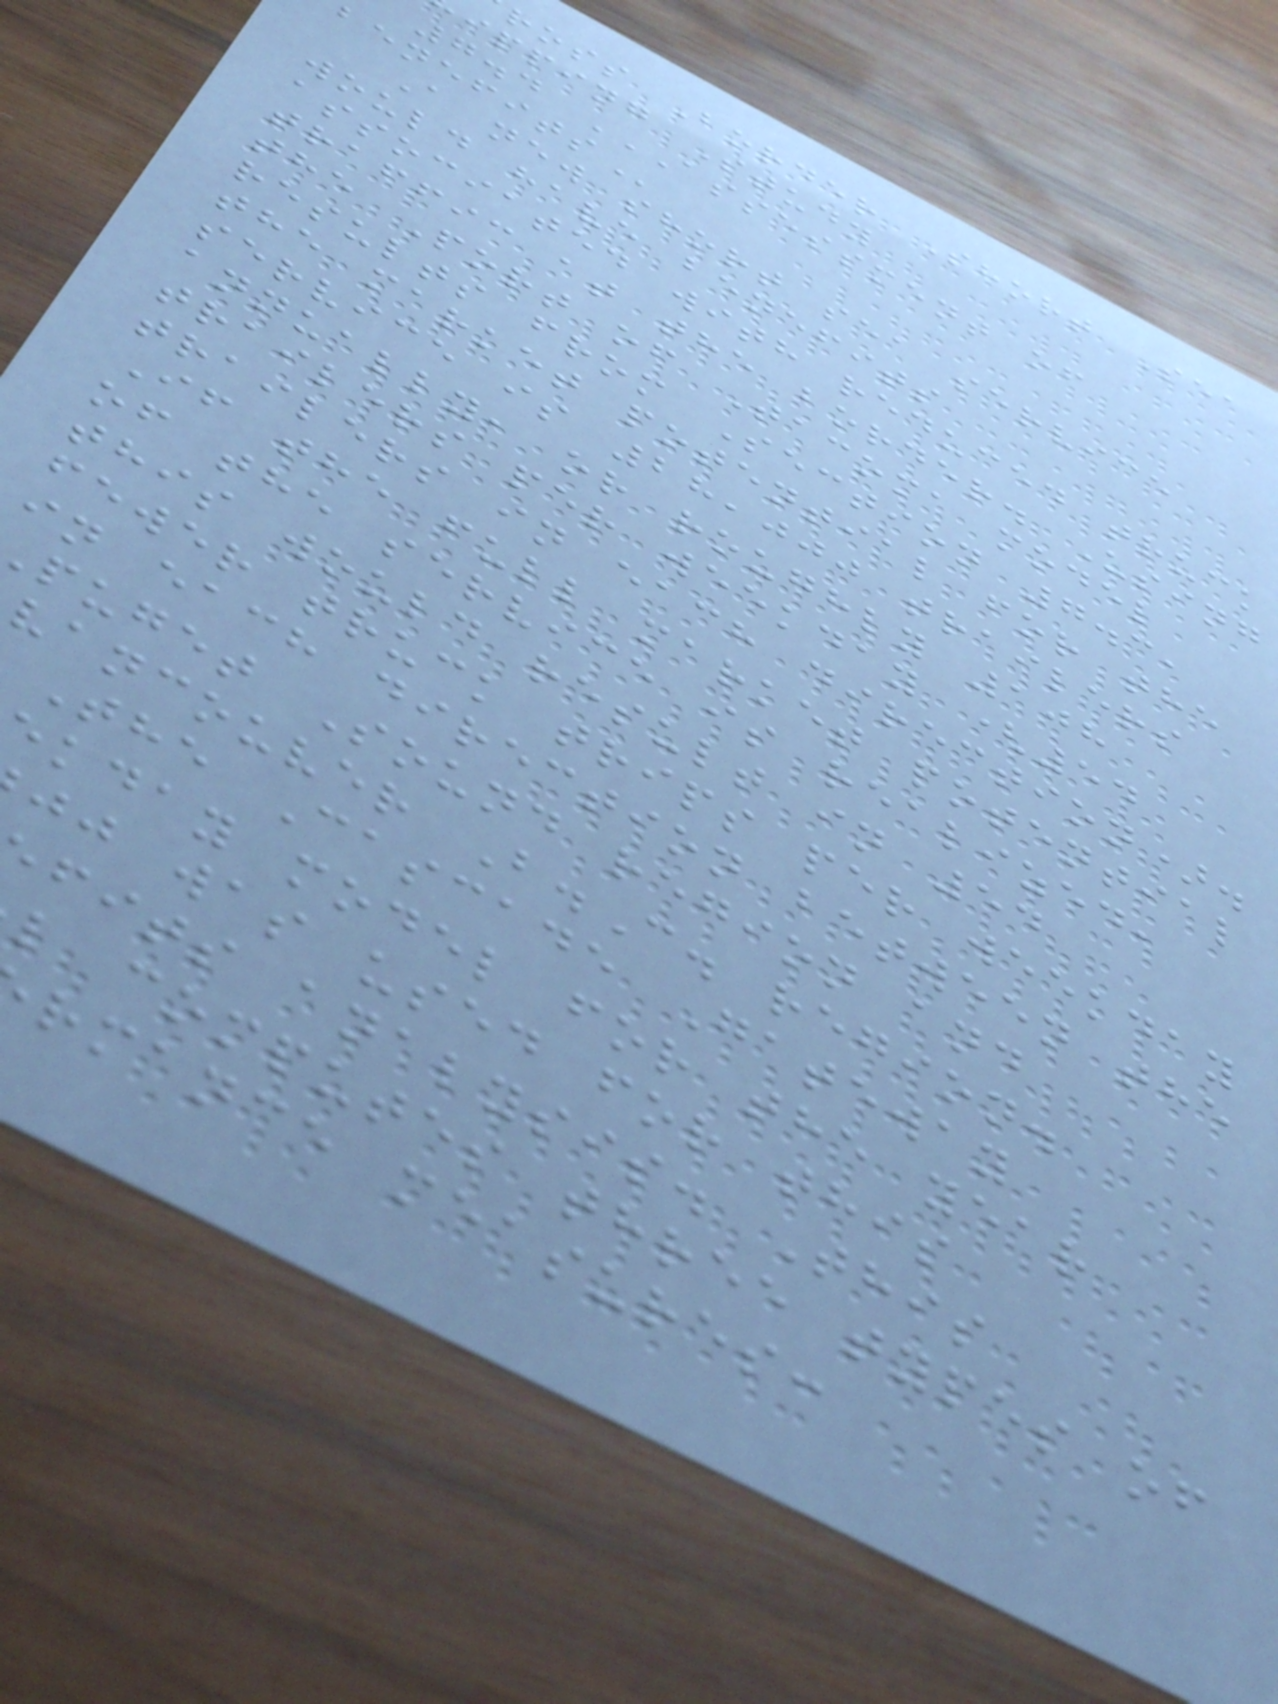ross Border Short Sea
ipping Study
7.4 ASSESSMENT OF
A new short sea service
would have benefits
associated with reduced truck
traffic at the border. Using
the Port of Tacoma model
results from Section 7.3,
the market potential for the
service is 28,000 trailers
annually, or roughly 108
trailers per weekday (54
trailers in each direction).
If the full market potential
of the service is realized,
this would result in 54
fewer truck trips per weekday
in each direction between the
puget Sound region and
vancouver B.C. region.
The Cascade Gateway
ekday model for the year
jj was used for this
fits analysis. This
l computes three types of
rmance measures:
